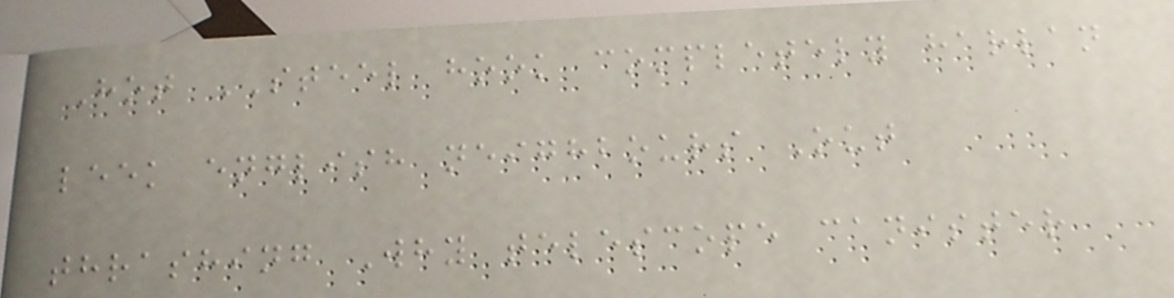Hot STEEL hook completely harlan
leek english neighbours Out
thrashing Why telescope canister
